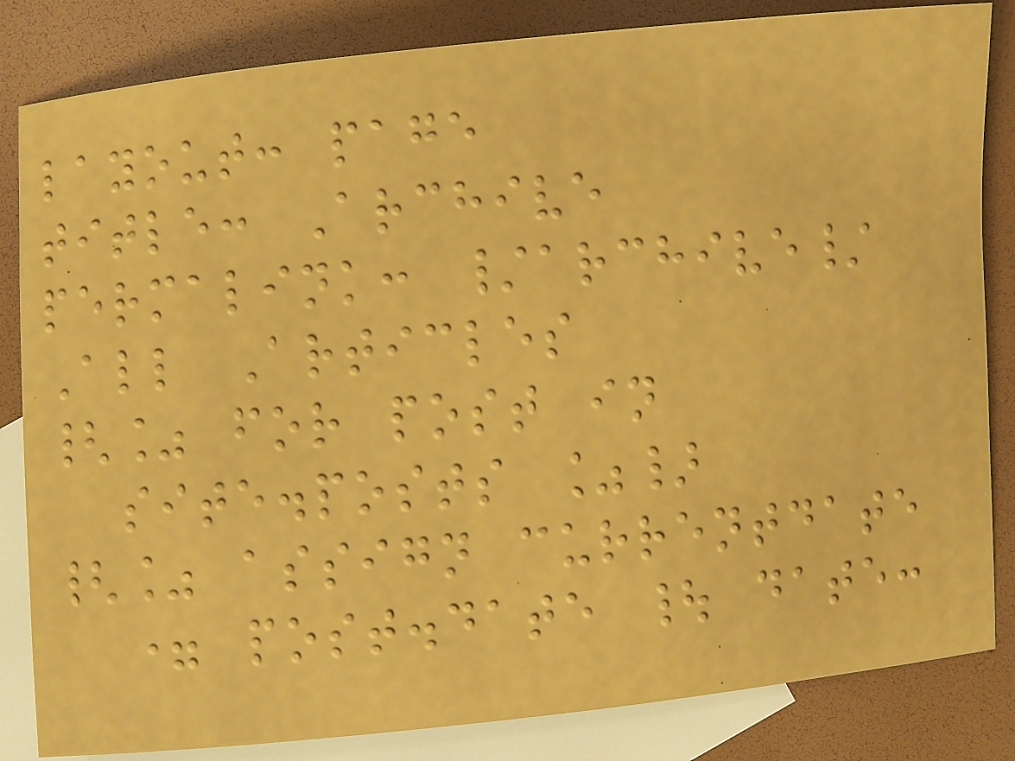layout: page
title: Archive
permalink: /archive/
All Articles
{% for post in
site.posts %}
{% assign currentdate
= post.date | date:
